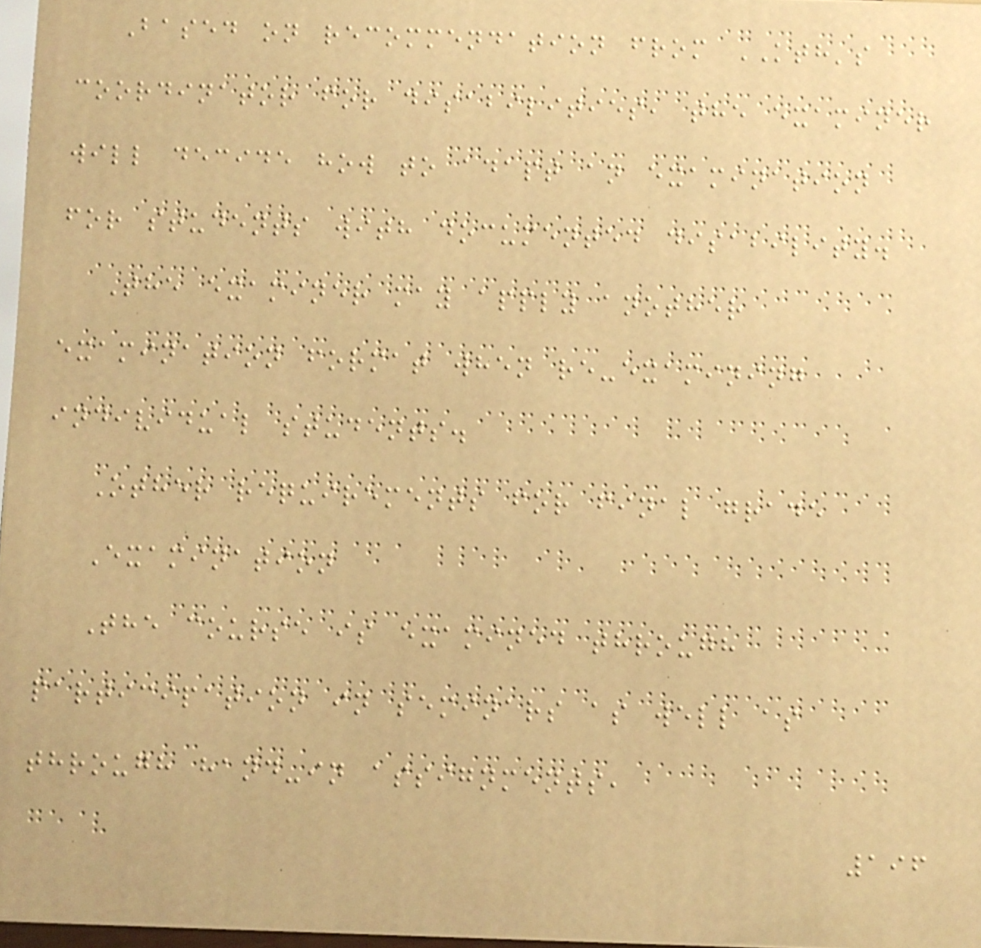Based on recommendation from KTH's
coordinator for disabilities, the examiner
will decide how to adapt an examination
for students with documented disability.
The examiner may apply another
examination format when re-examining
individual students.
Other requirements for final grade
Examination
The course is examined through
participation in seminars as well as
through hand-in assignments,
196
